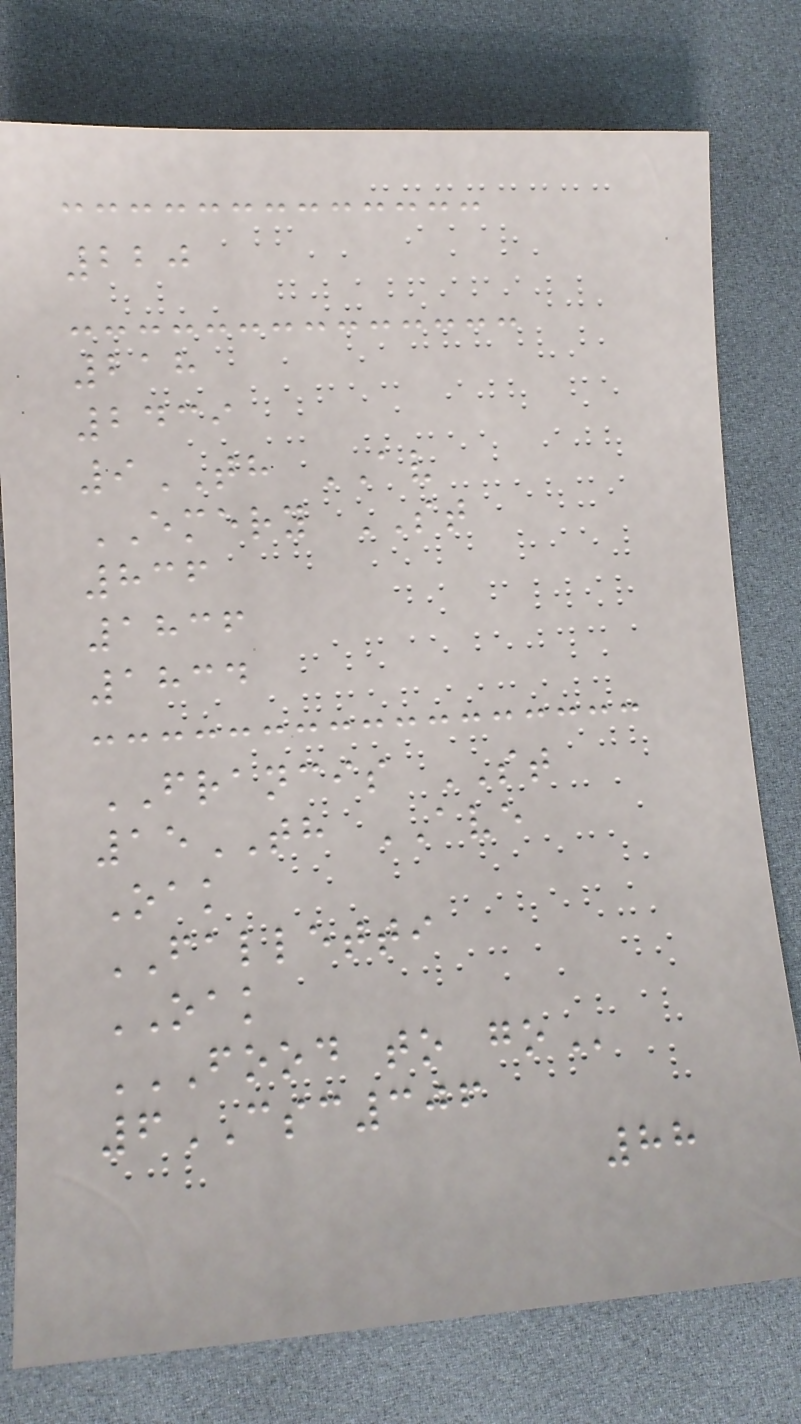220
218
2439
9TH AV
EMERY ST
836
1836
1834
FRANCIS ST
15TH AVE
Oak
FALLETTI
OAK
FOOD TO GO
6CSC306
88
